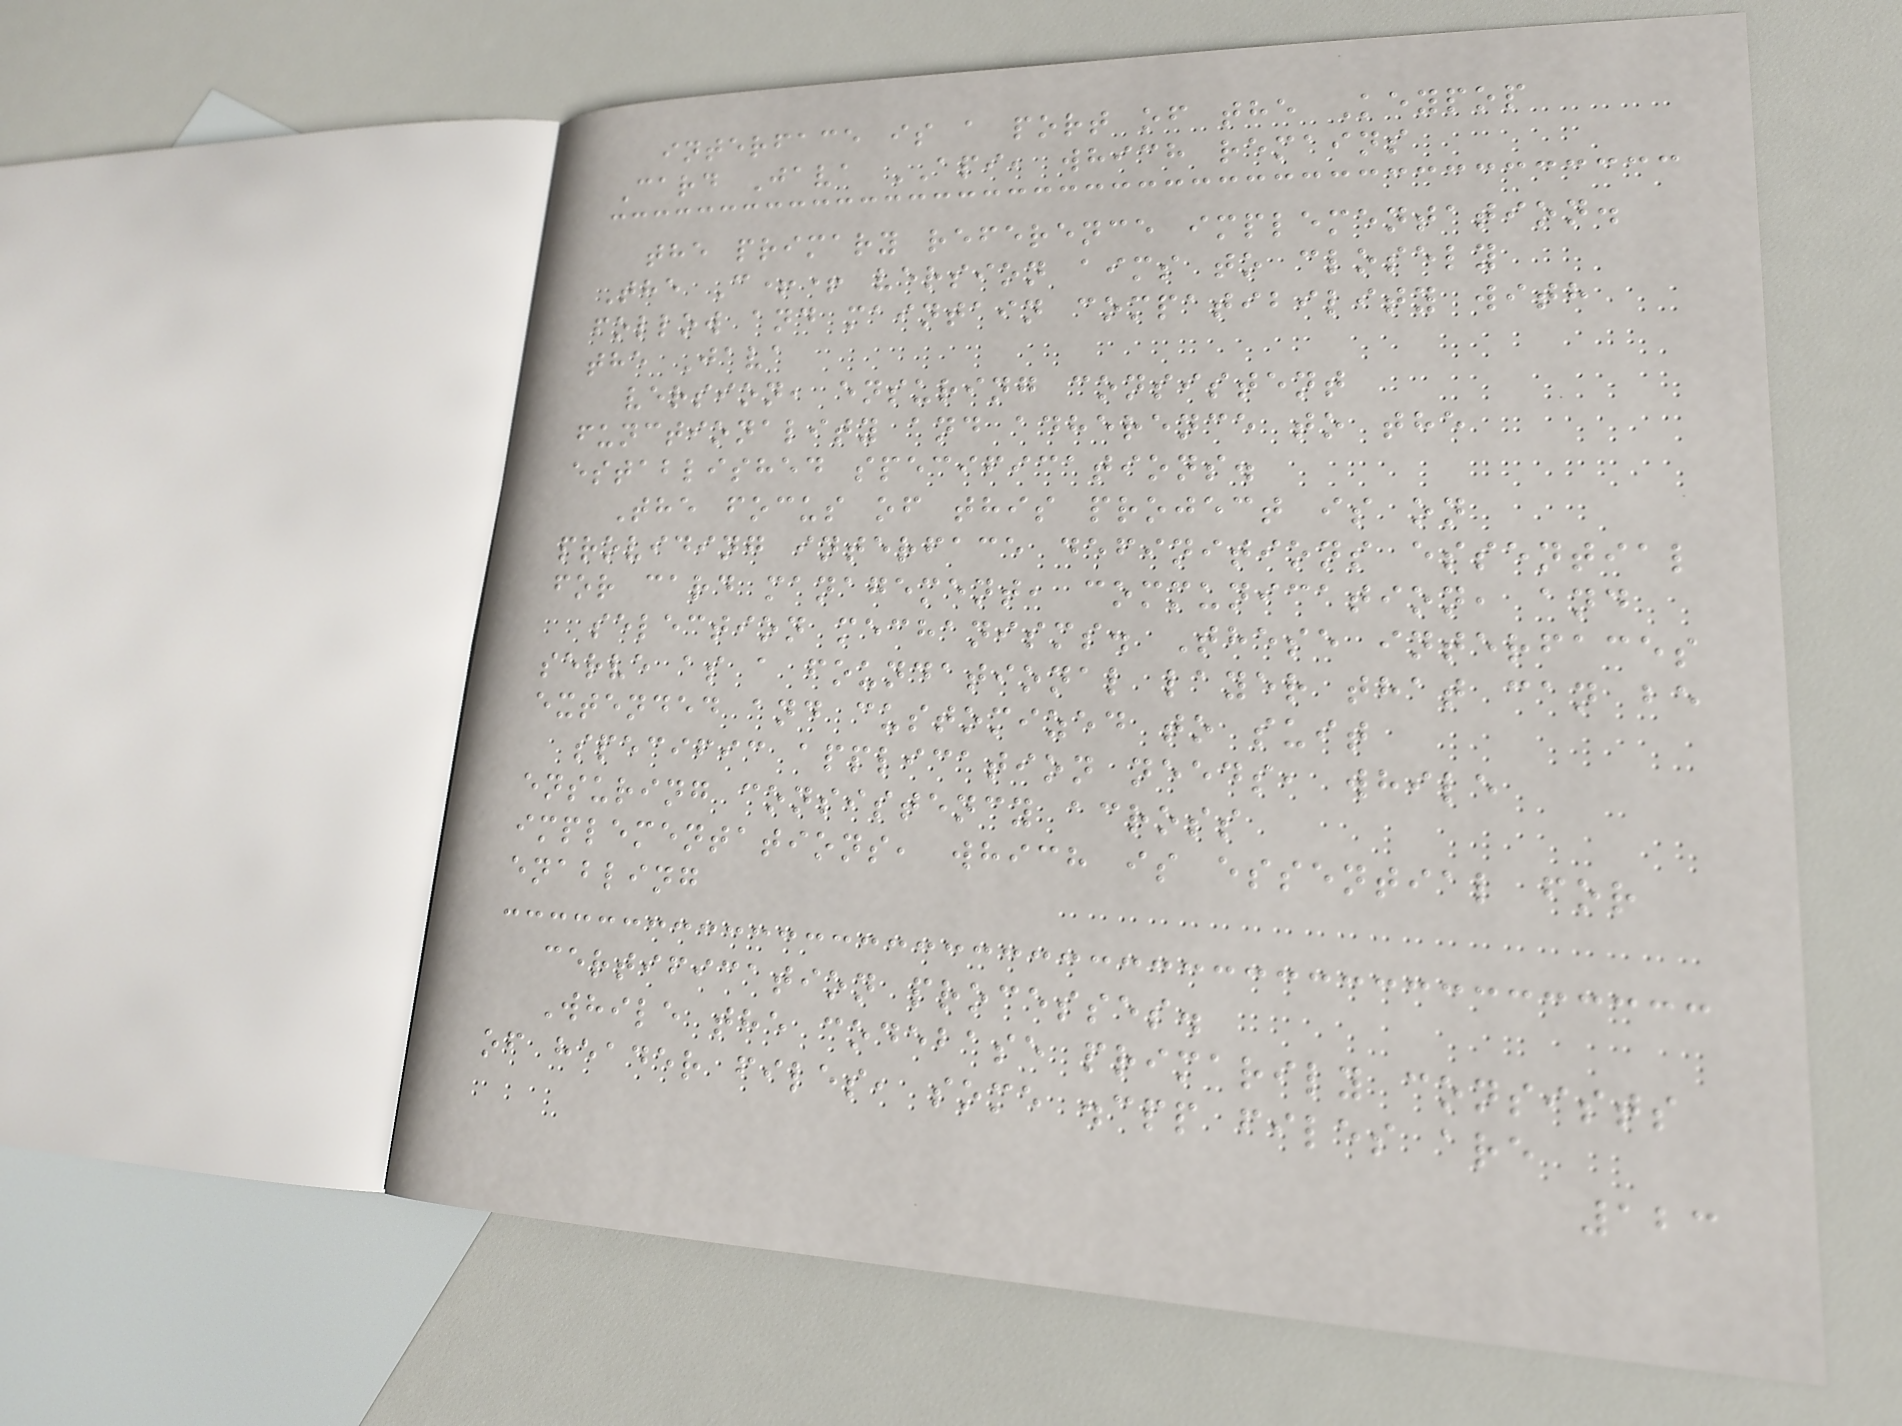interface is a port of the Keypop
Card Java API, which remains
the primary reference implementation.
The C++ version aims to closely
follow and maintain compatibility with
the Java
version, ensuring consistent
functionality and adherence to the
established specifications.
The focus of this project is on
providing interface definitions essential
for card management, communication, and
selection mechanisms. These interfaces
serve as a foundational layer that can be
extended and customized to suit
specific application needs, while
ensuring consistency across
implementations, which is essential for
enabling
certification processes.
While the codebase primarily consists
of header files, some .cpp files are
123
